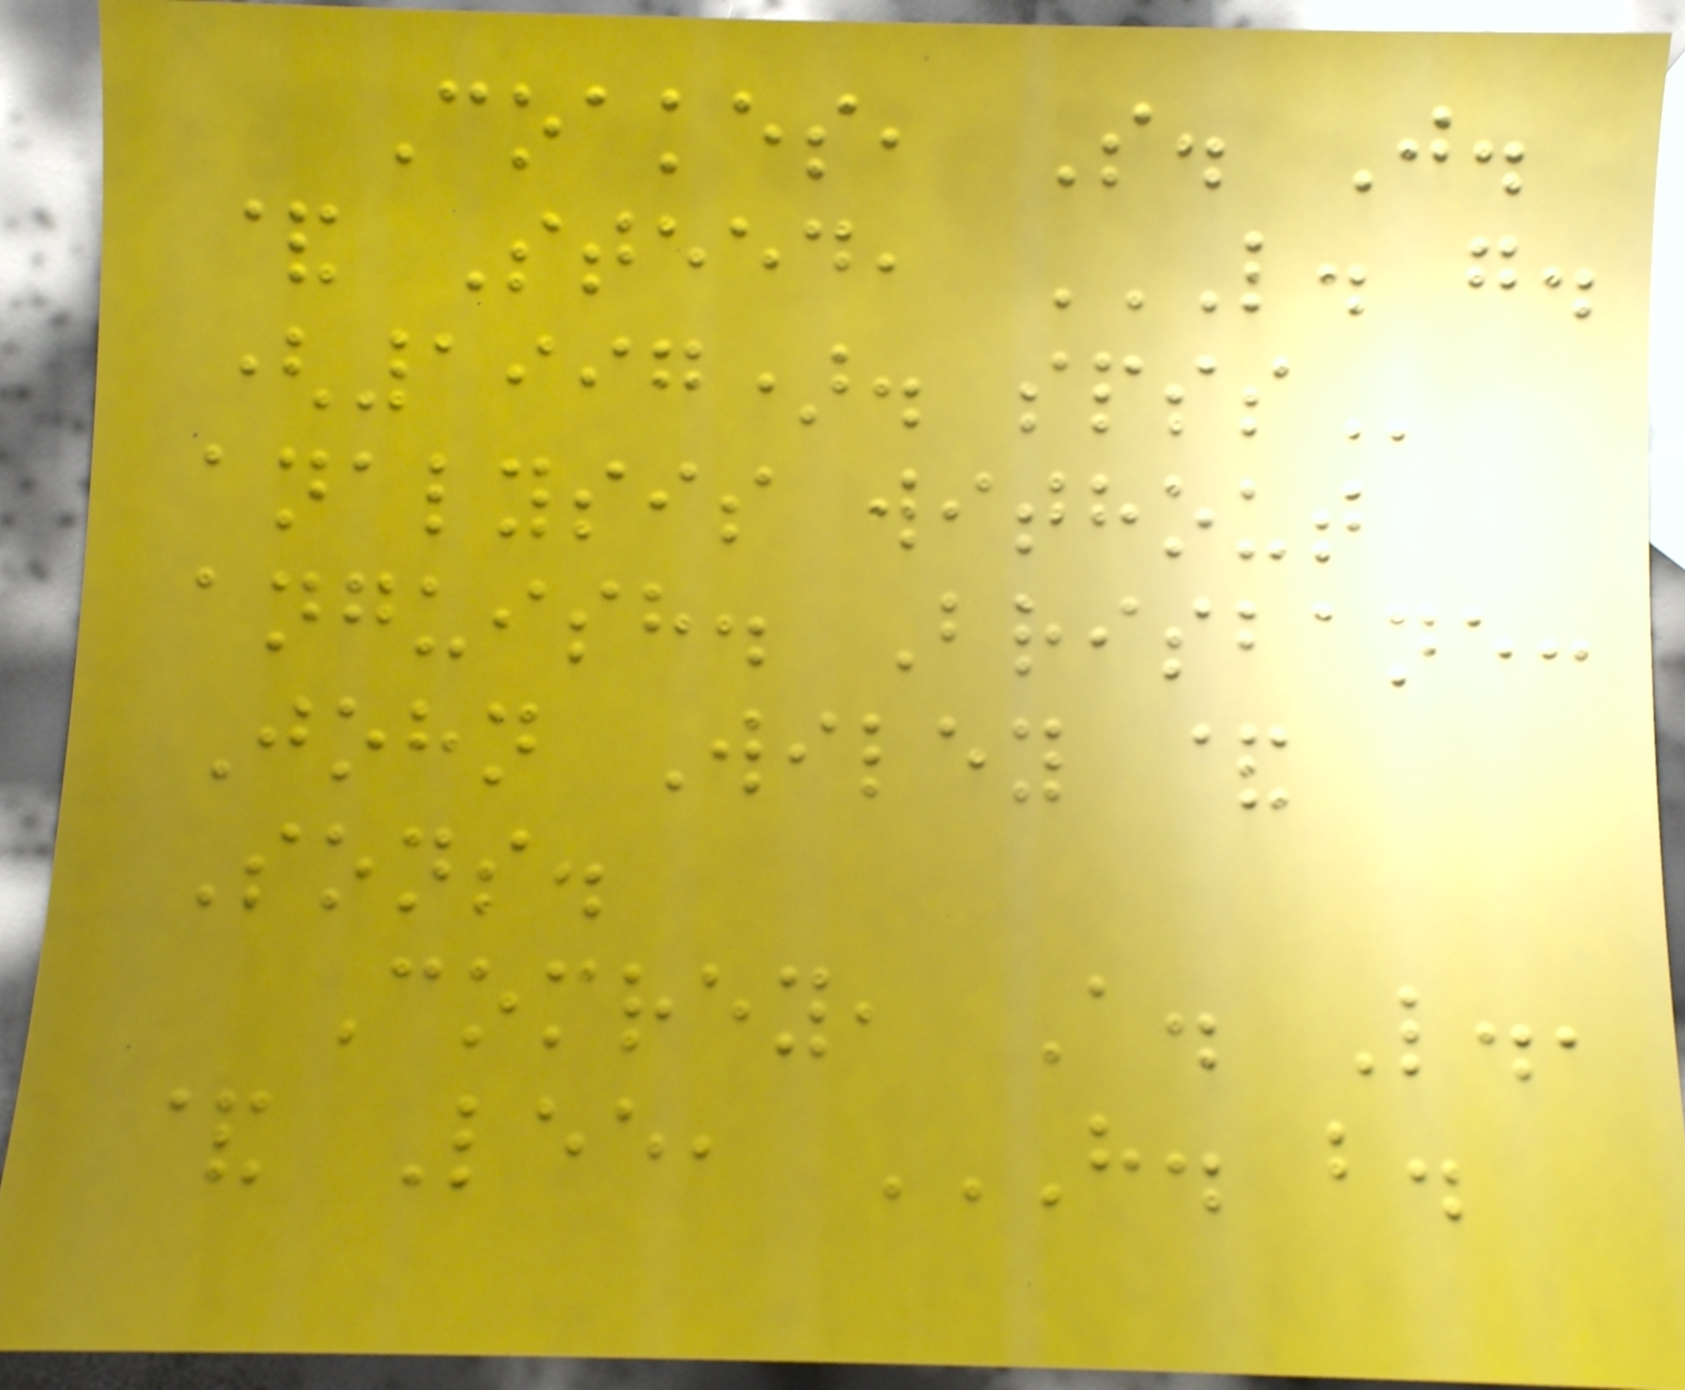Coakes, S. J.
& Steed, L. G.
(1997). SPSS
analysis without
anguish. Brisbane:
John Wiley &
Sons.
Comrey, A. L.,
& Lee, H. B.
